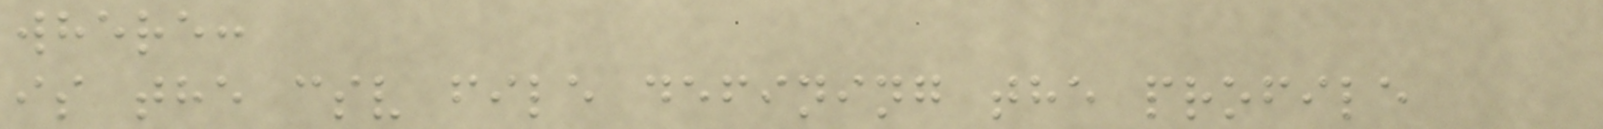where:
is the csv file defining the profile
